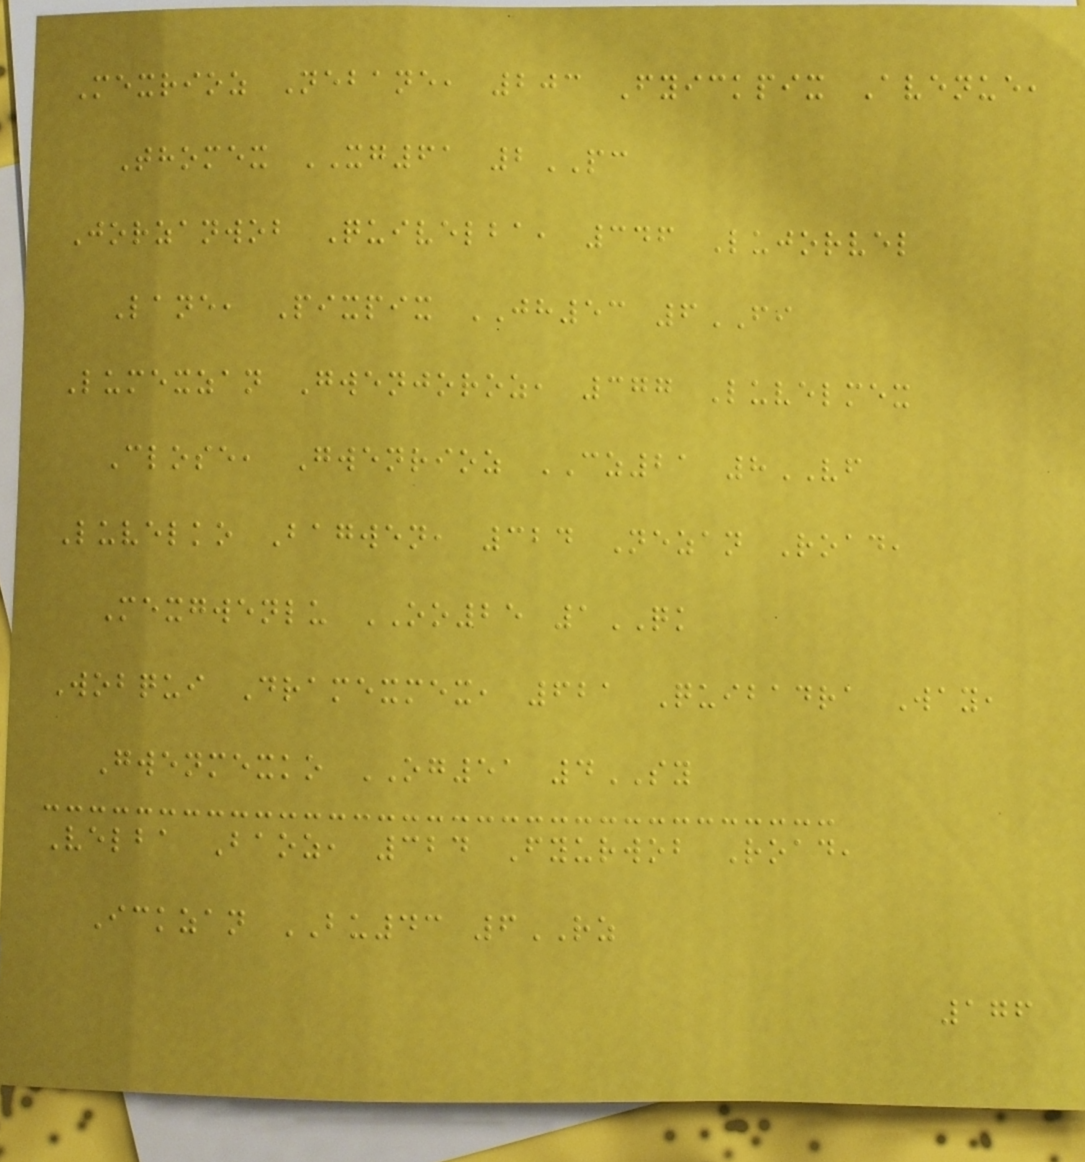Mexrioz Nebane, 203 Fyickpix Avenue,
Thomex XG61 2PC
Jorzanwob Quivelba, 346 Lujorvel
Lane, Pixpix JH53 6FI
Lumexzan Gwenjoroz, 377 Luvelmex
Close, Gwenrioz CZ21 8VF
Luvelko Bagwen, 324 Nezan Road,
Mexgwenlu OO25 1QK
Wobqui Dramexmex, 621 Quibadra Way,
Gwenmexko OG51 4SY
Velba Baoz, 324 Fyurwob Road,
Ickzan BU43 6RZ
176
